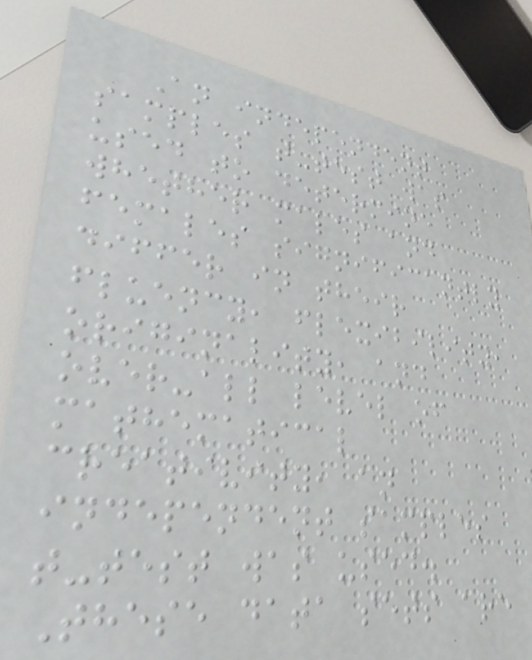An independent
samples t-test was
used to determine
whether males and
females significantly
differ in their
fluency, flexibility,
originality, and
over-all level of
mathematical
creativity, an
independent samples
t-test was used.
These data sets are
